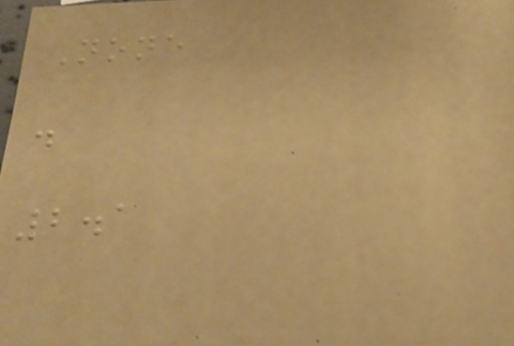None
.
2.1
